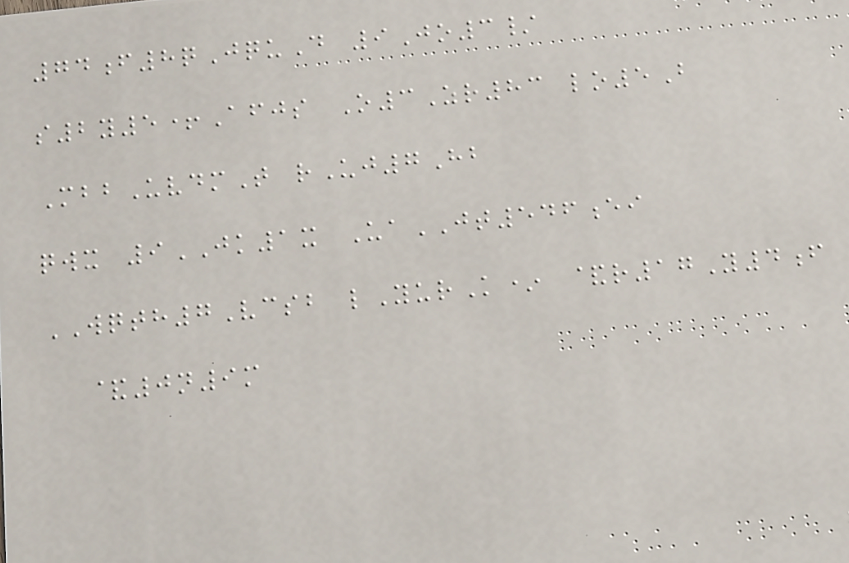74f8qJquD 9Jo3/
s2y5+Afjs O3Zr83 lo5B
MbbUvdmT rUj7Hb
qwx 9JK1x UaJT546ei
WQTH7Vcsb lYurK* &r17Y4f
&0n9m
